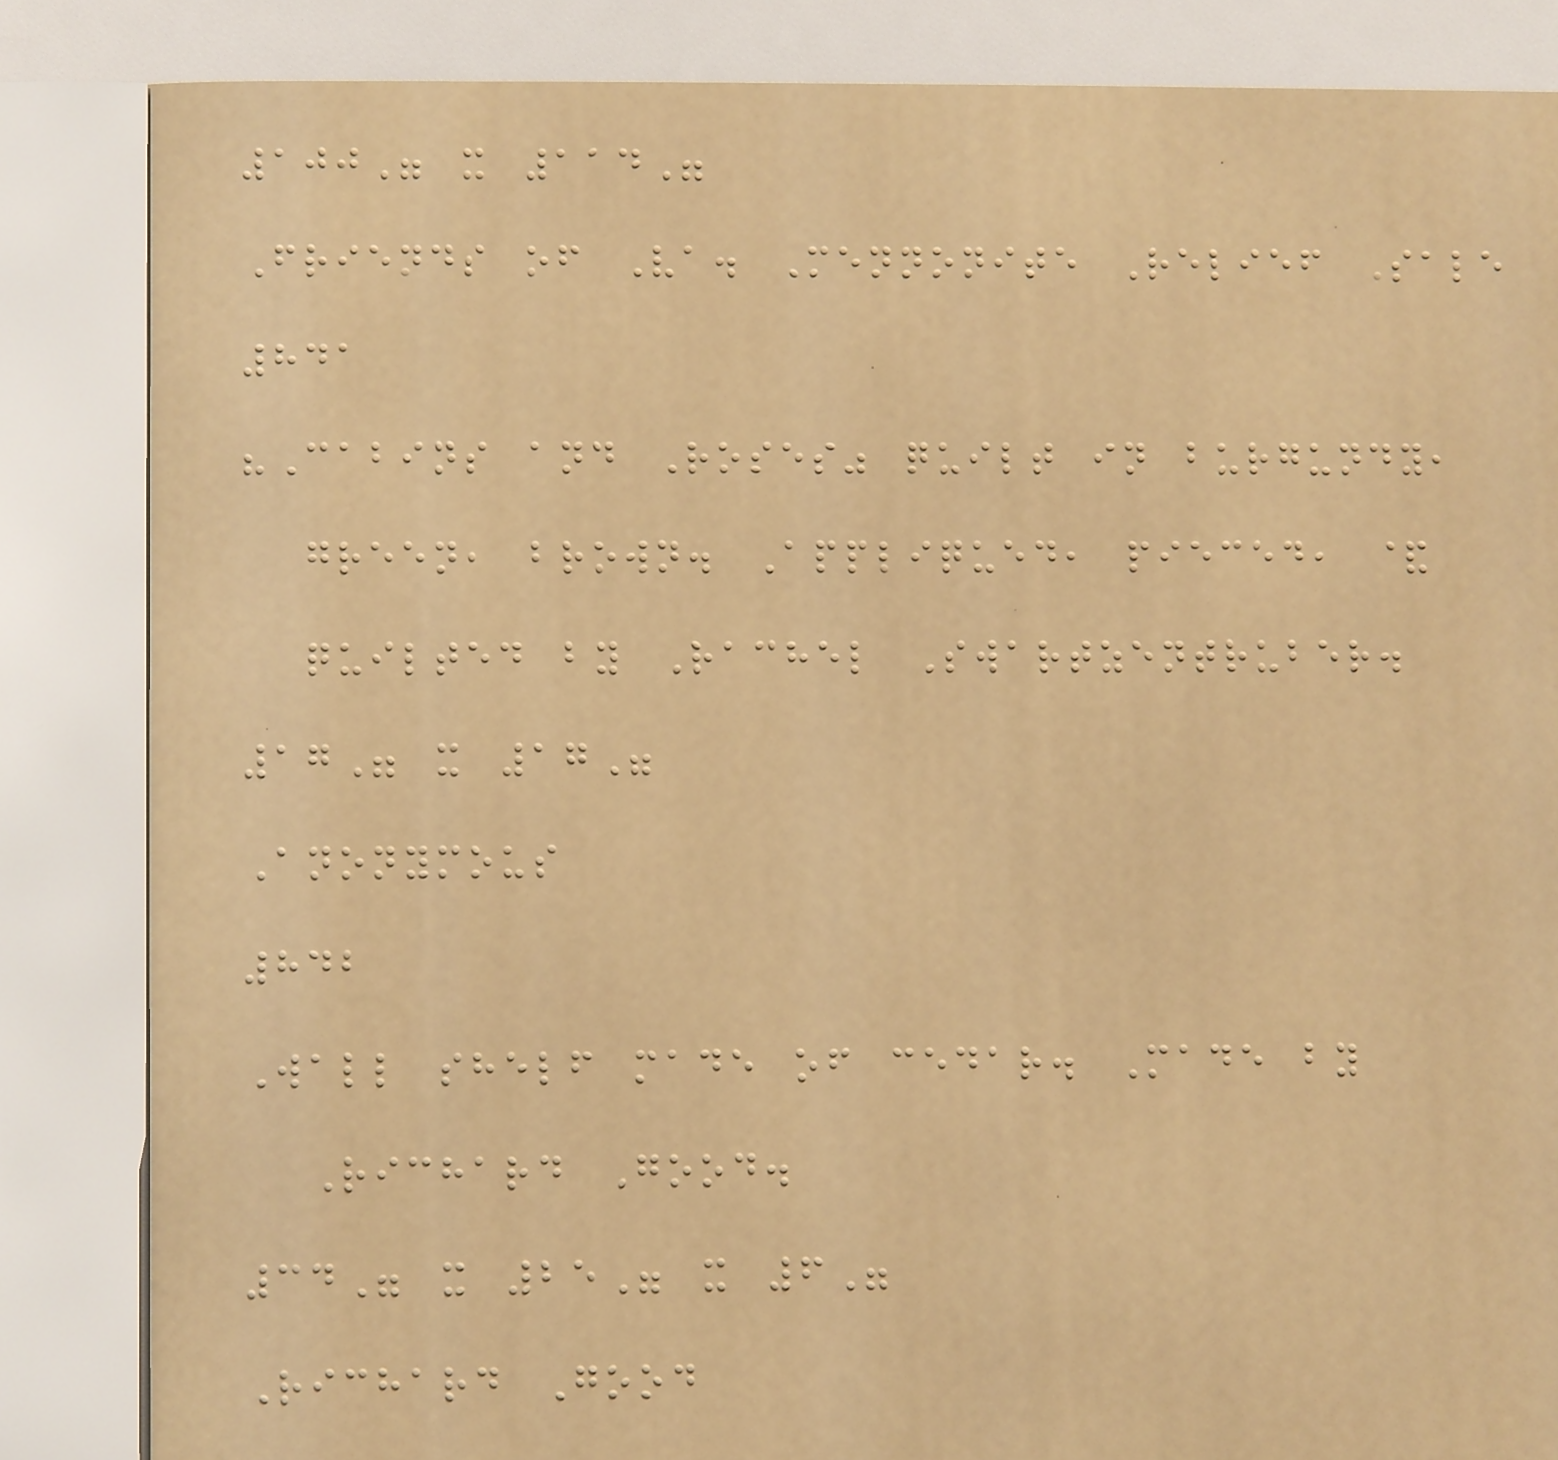100" x 114"
Friends of Va. Mennonite Relief Sale
841
"Cabins and Roses" quilt in burgundy,
green, brown. Appliqued, pieced, &
quilted by Rachel Swartzentruber.
17" x 17"
Anonymous
842
Wall shelf made of cedar. Made by
Richard Good.
34" x 25" x 6"
Richard Good
